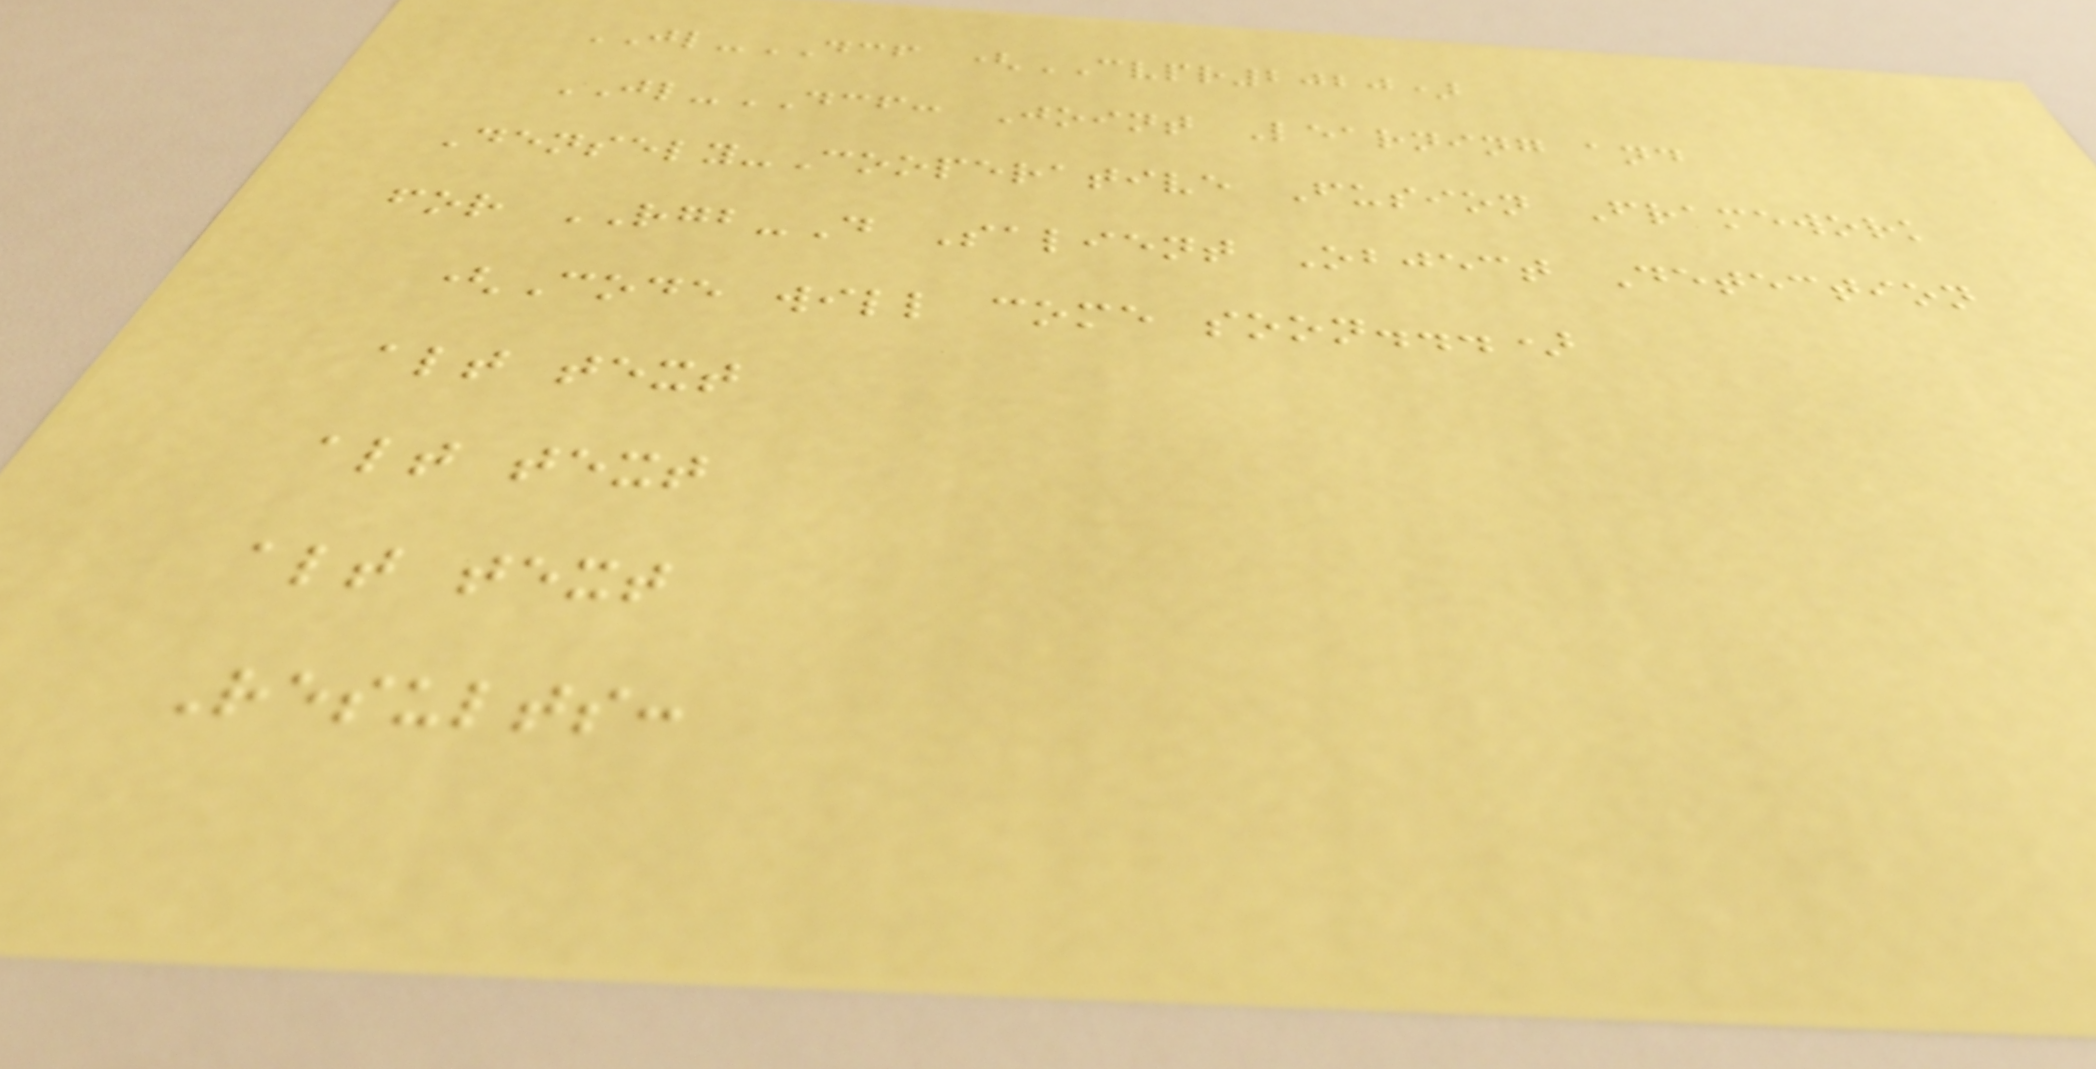JL-DCF (CVPR2020)
JL-DCF: Joint Learning and
Densely-Cooperative Fusion Framework
for RGB-D Salient Object Detection
(Code will come soon...)
alt text
alt text
alt text
Results:
